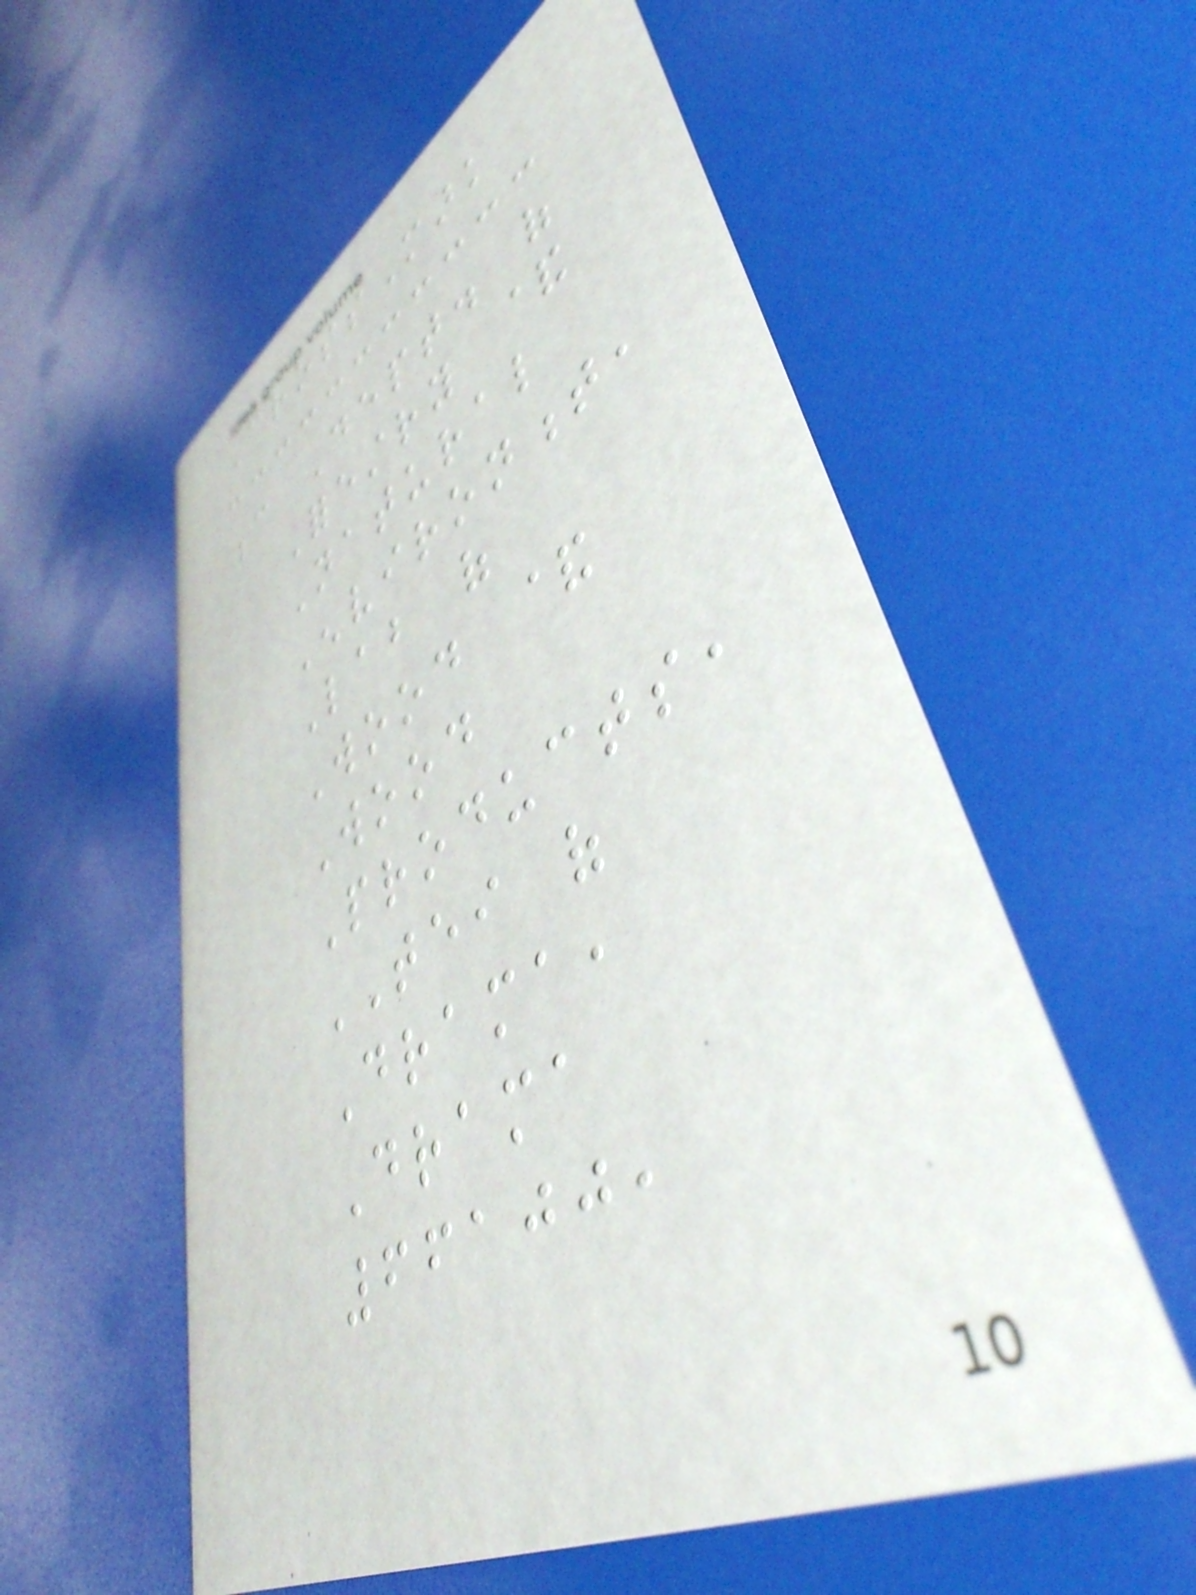CrossMark
c Dept. of
Forestry &
Natural
Environment,
Lab of
Wood &
Wood
Products,
TEI of
Drama,
Drama
66100,
